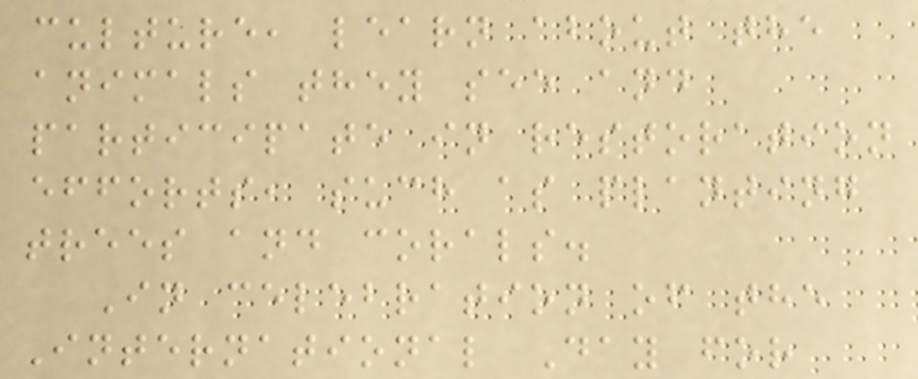culture, learn about the
animals they see and
participate in restoration
efforts, such as planting
trees and corals.
In celebration of the
International Day for
